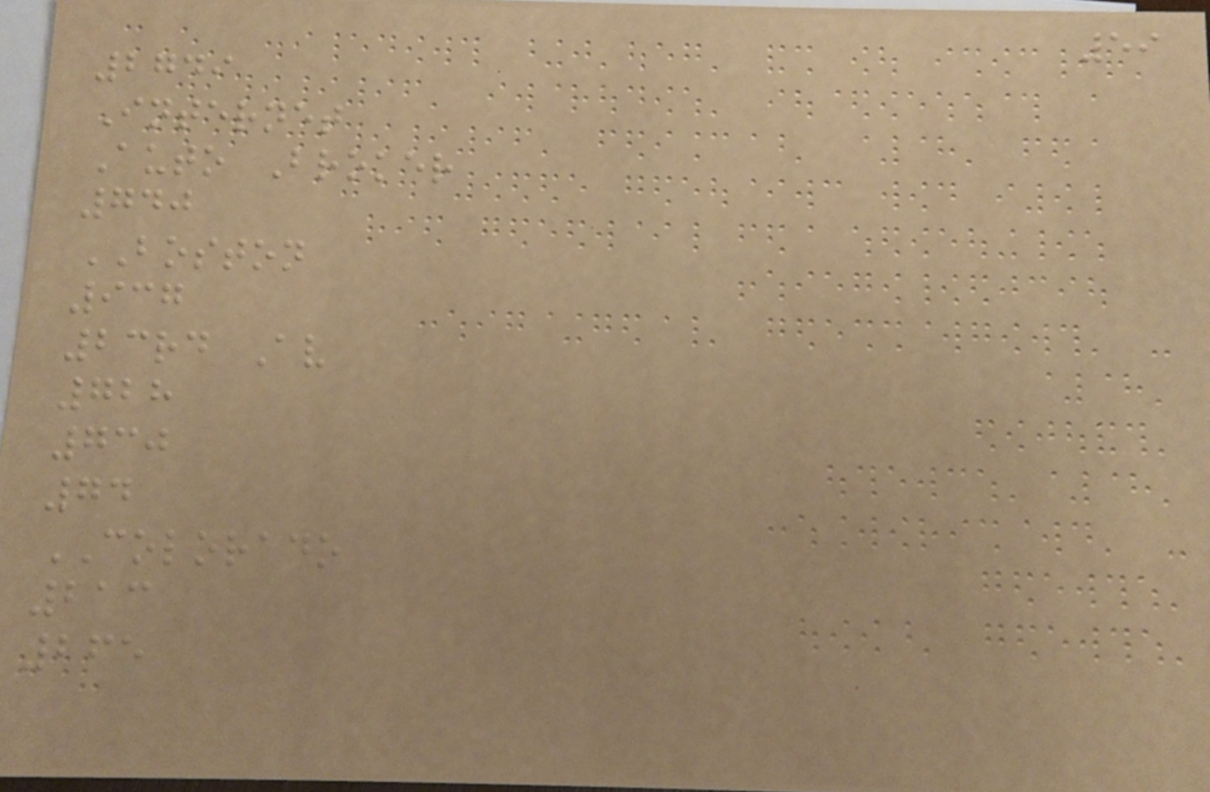59
2749
Internet
Auto Broker
740
BOSTON
937
23rd Av
728
730
74
COLORADO
213
265
